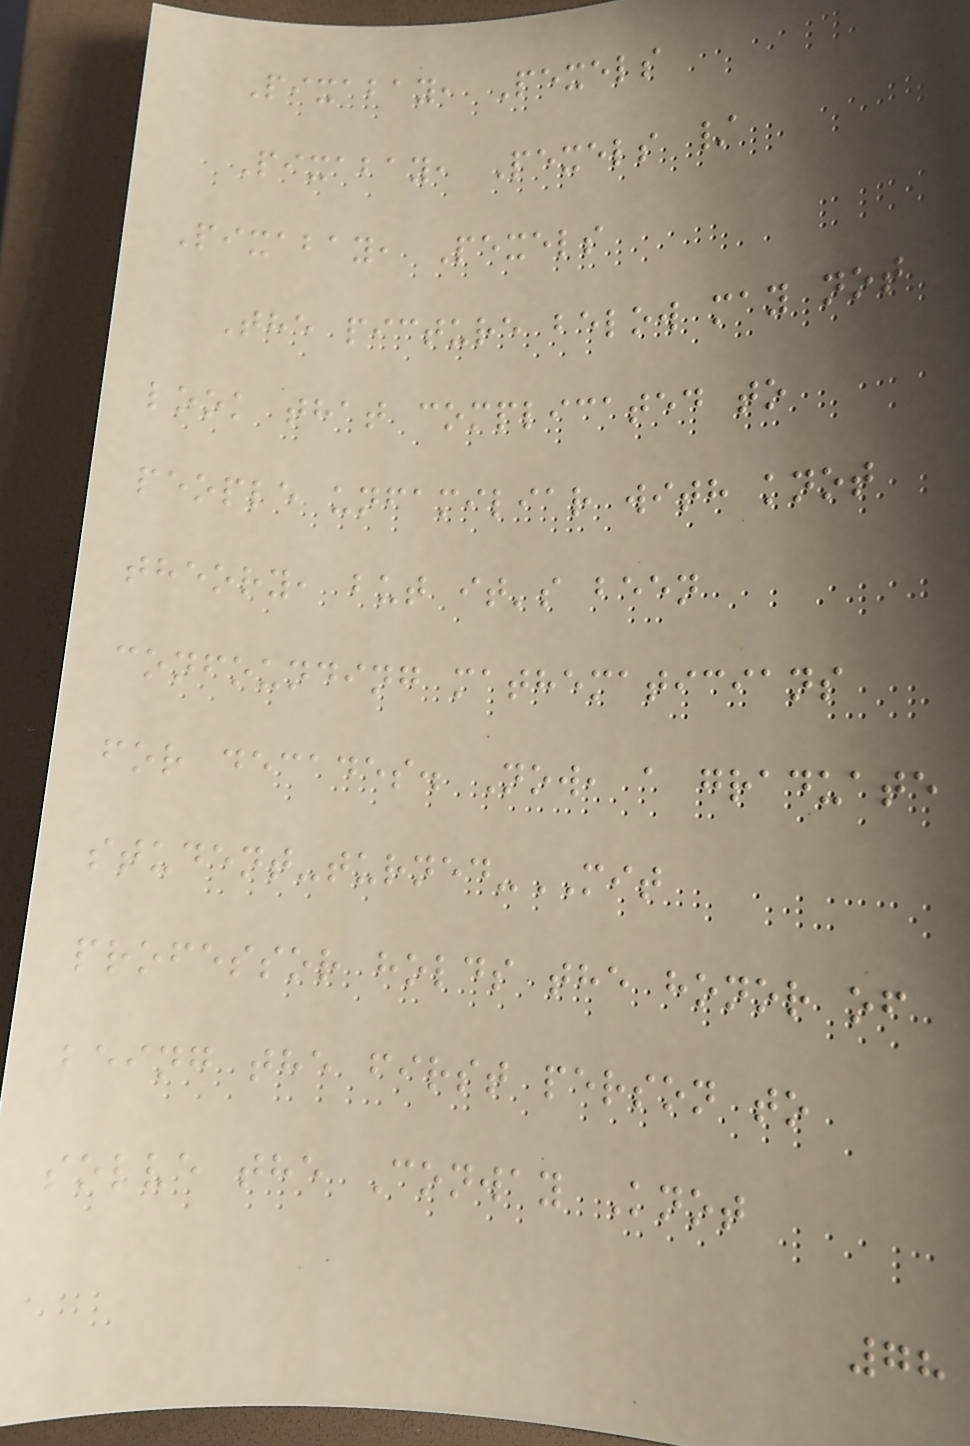Pixabay, Pexels
Pixabay, Pexels /
Pixabay, Pexels
The picture below may not
look that complicated to
people unfamiliar with knot
theory, but it's been
confounding mathematicians
for decades. Now, a graduate
student-turned-MIT
professor holds the honor of
being the first person to
solve the Conway Knot
78
